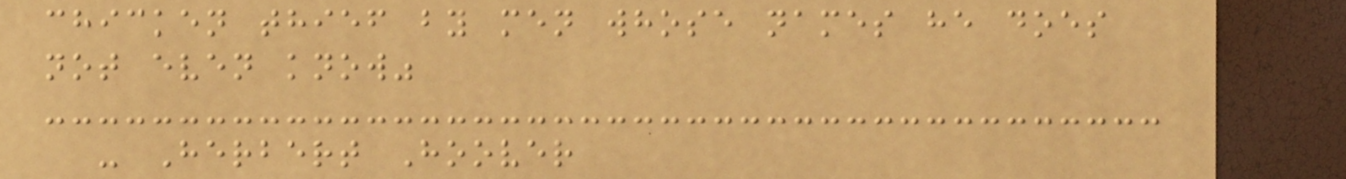chicken thief by men whose names he does
not even know"
- Herbert Hoover
